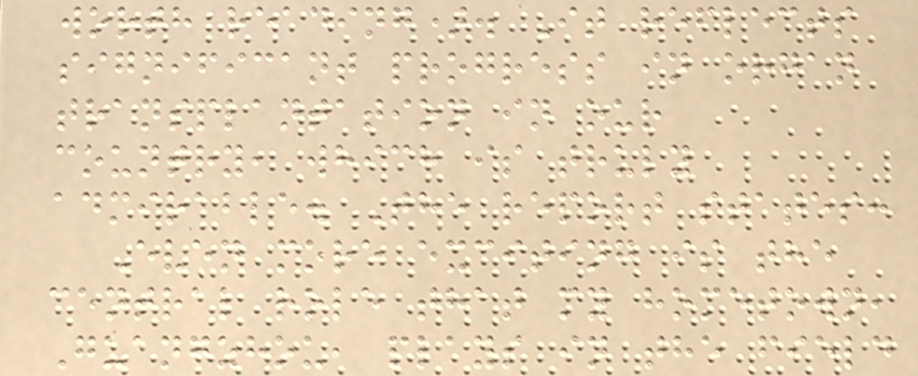worth reading). It reflects
significant progress in organ
transplantation in our
country, which is truly
admirable. The report states:
Even more exciting is the
central role that my hometown,
Guangzhou, plays in the field
